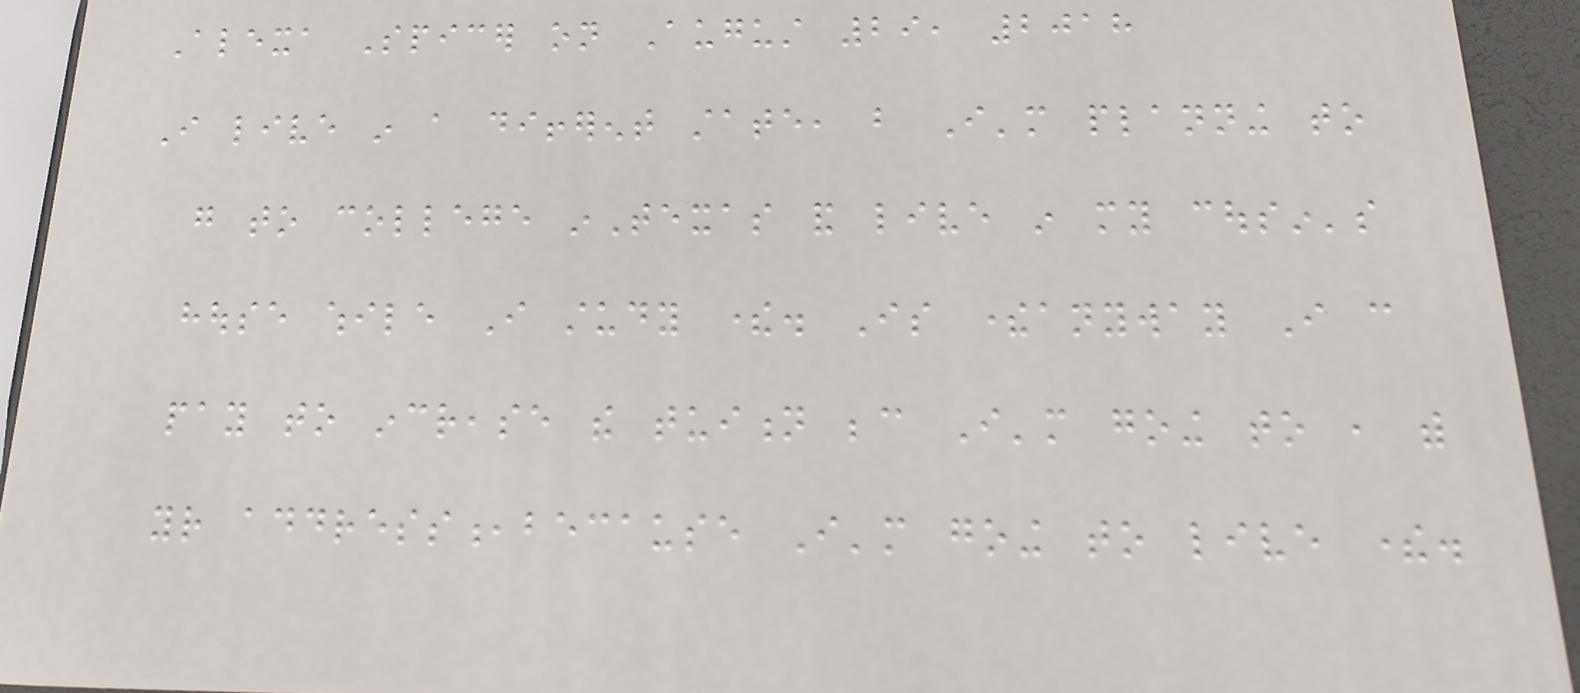Alexa Spicer on August 29, 2018
I live in a different state, but I'm planning to
go to college inTexas and live in my cousin's
house while I study there. Is thereanyway I can
pay to increase the tuition because I'm going to , with
your address,because I'm going to live there.
